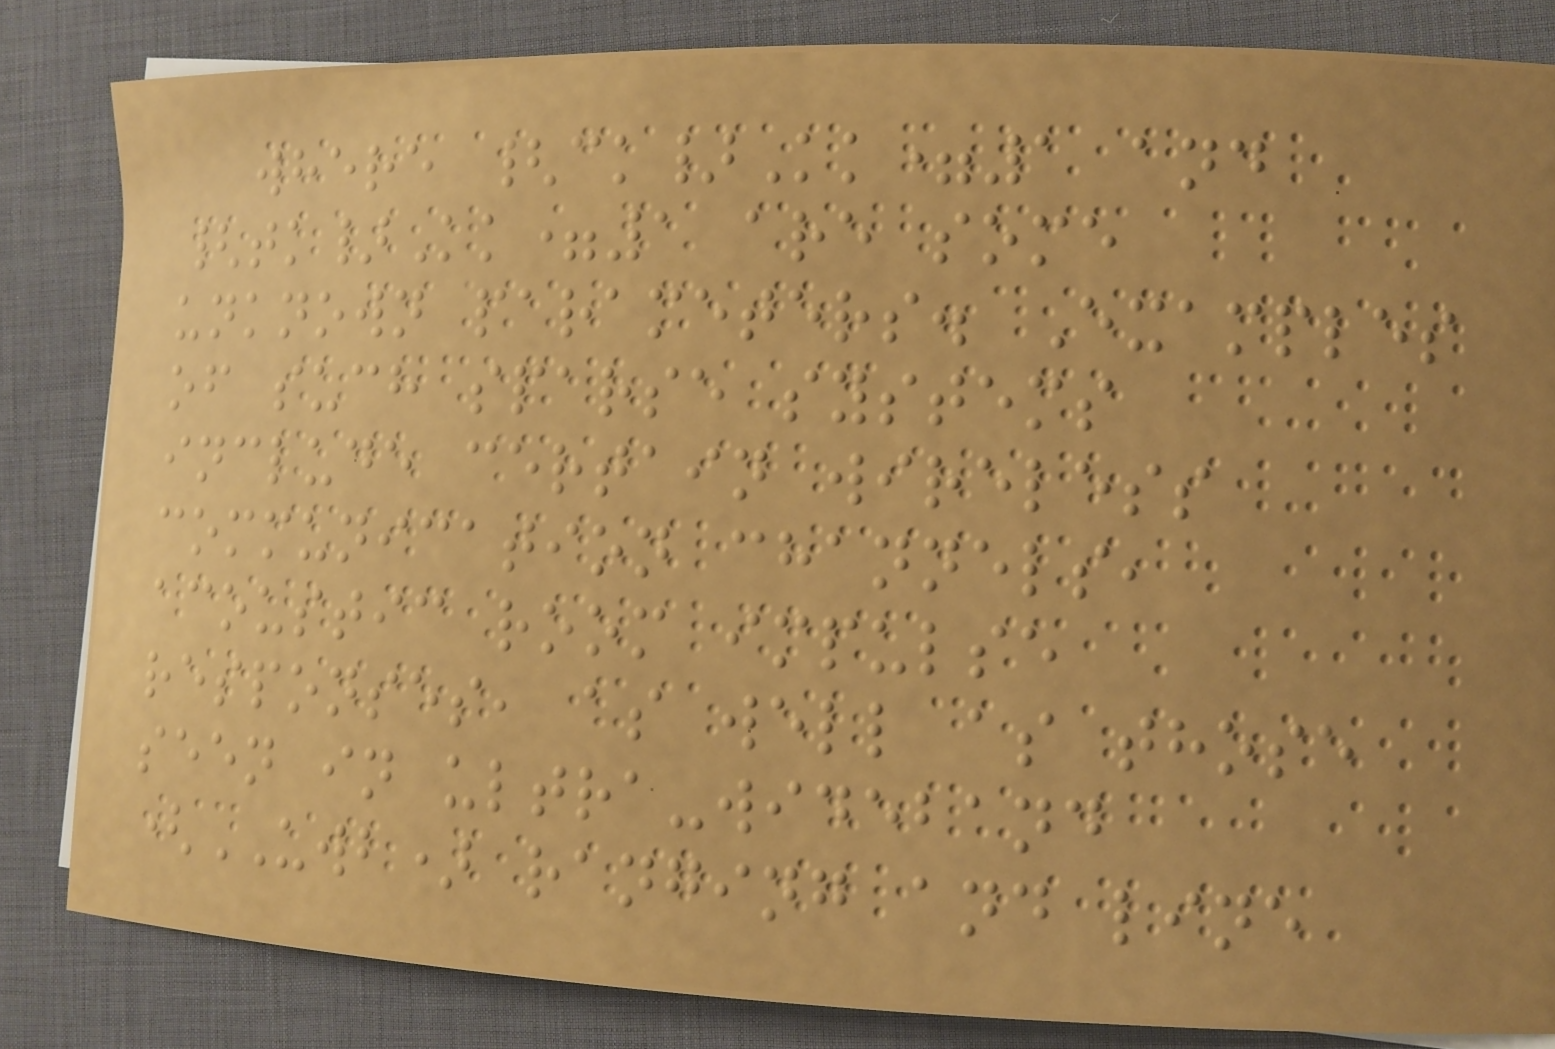where {ck}Kk=1 and
{tk}Kk=1 are some
unknown parameters. Examples
of such sparse systems
include certain wireless
communication channels,
acoustic room impulse
responses, as well as those
seen in ultra-wideband
(UWB) ranging and line
